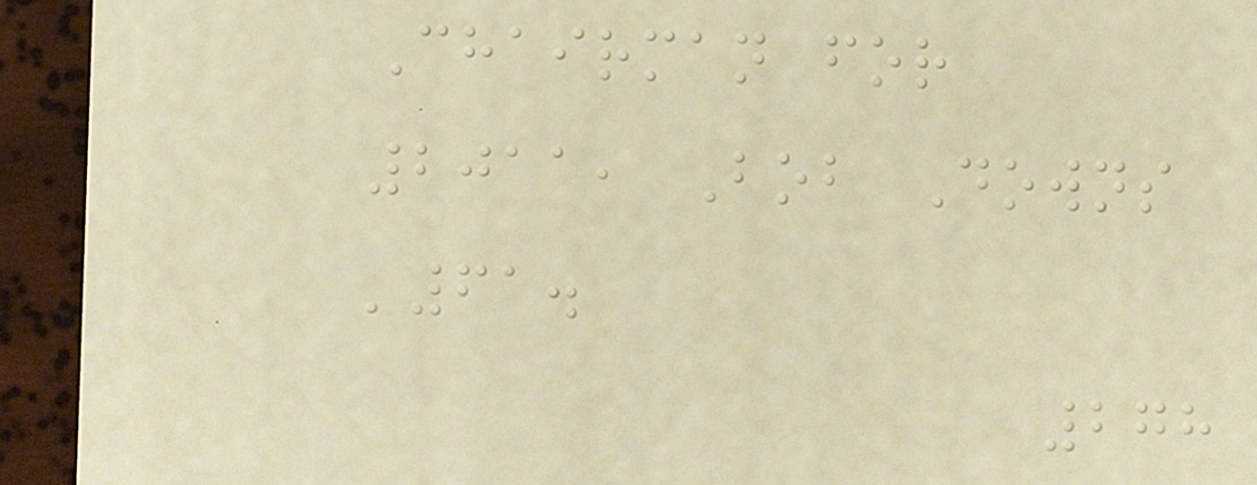Chairman for
2011, Bob Downs
'61.
278
